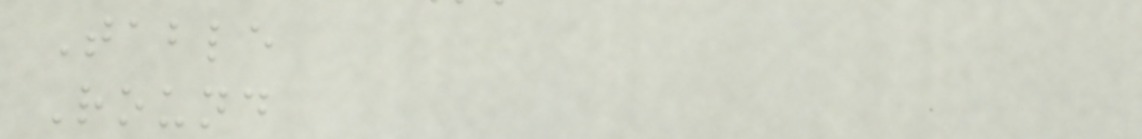Table
Round
